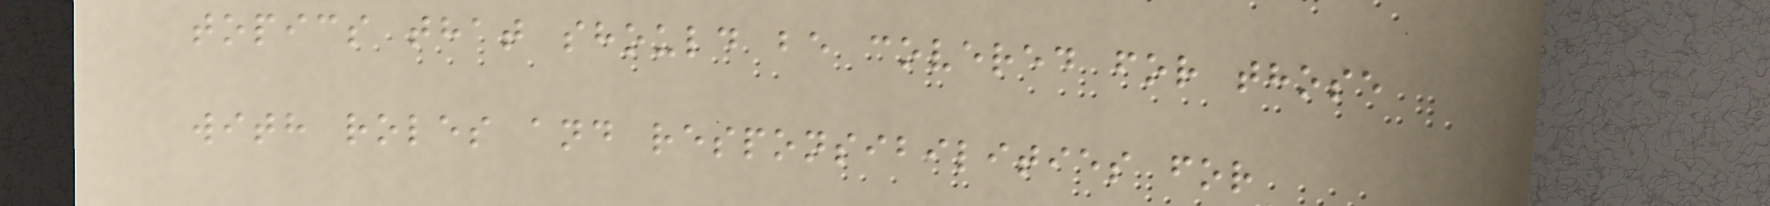topics that should be covered for those
with roles and responsibilities for
